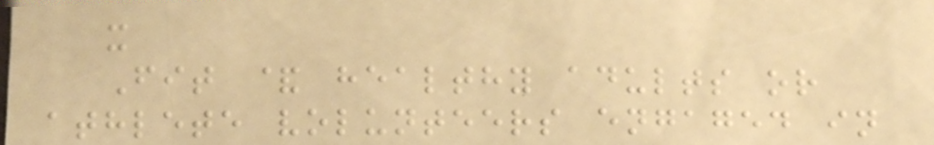x
Fit & healthy adults or
athlete volunteers engaged in
